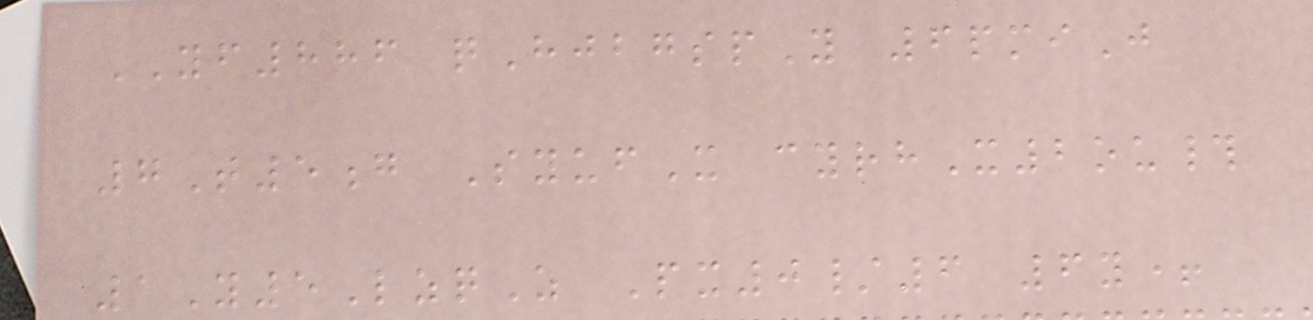YF886 qHjbgspY 6pmiJ
7T5g SyufX cyrhX2ou#
1Y5LzqZ Px0/6 6y+
